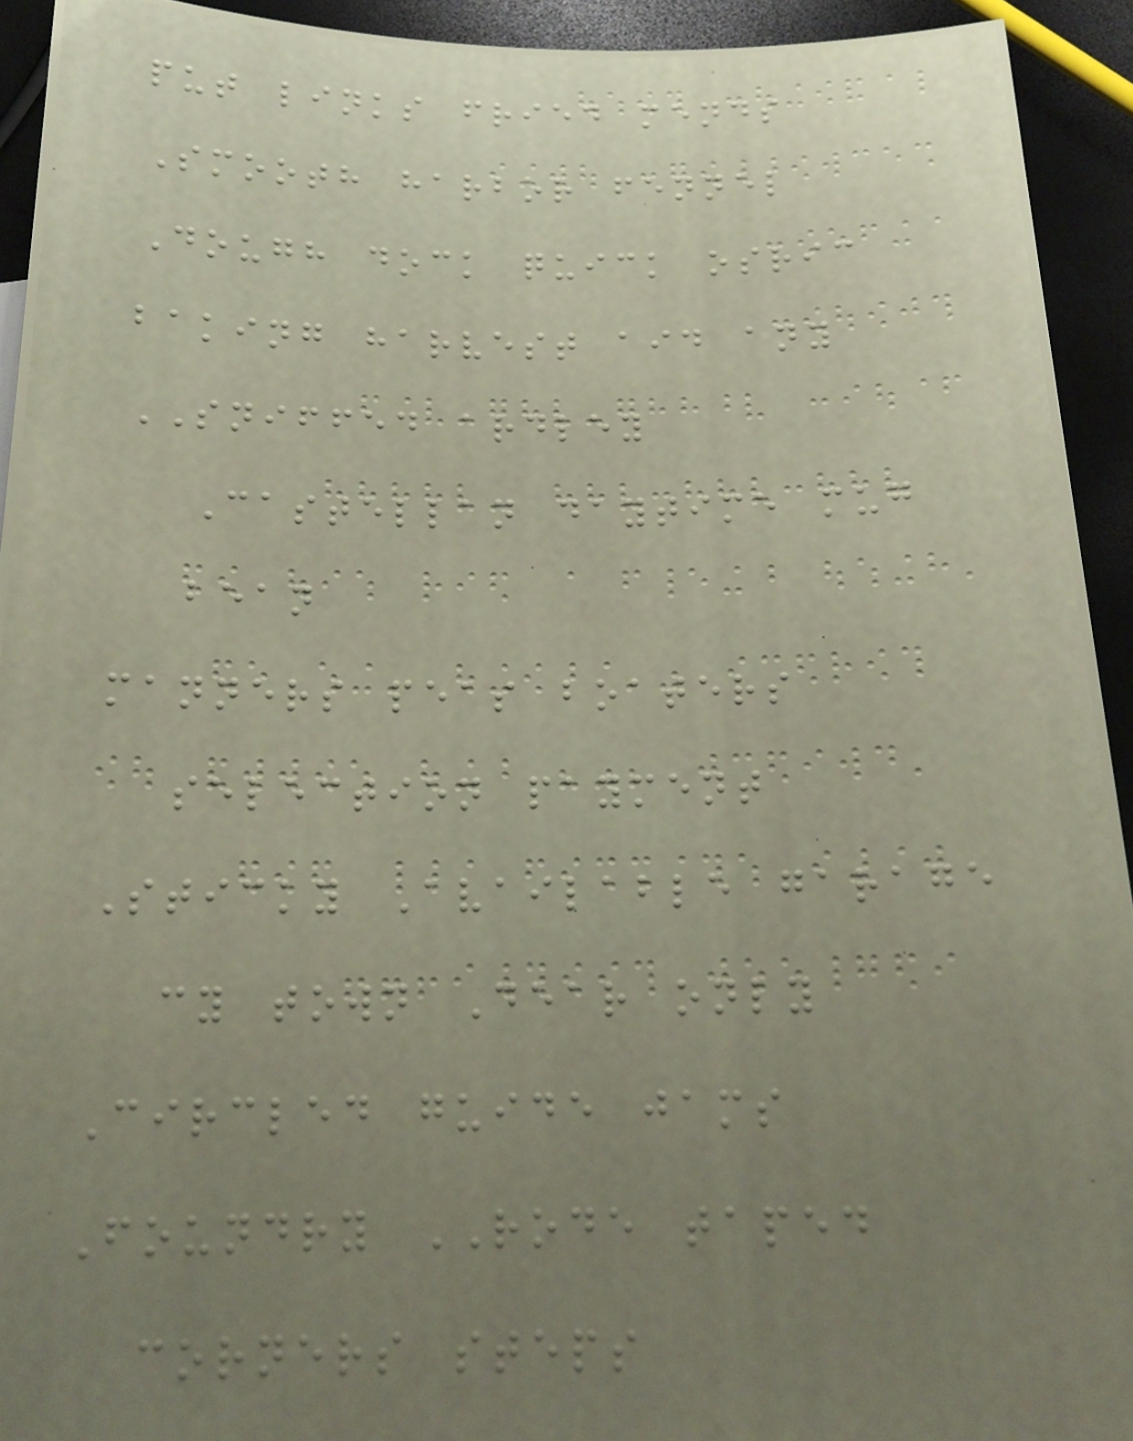put links fried mends
Smooth harbor fennel
Dough dock quick osric
baking harvest aid any
SNIFFED ardley
Castellan daytime mug
bean
manners peas boaters
selection payment
Sticky Available garage
cy town Dear only
Circled guide jams
Foundry RODE taped
corners steps
